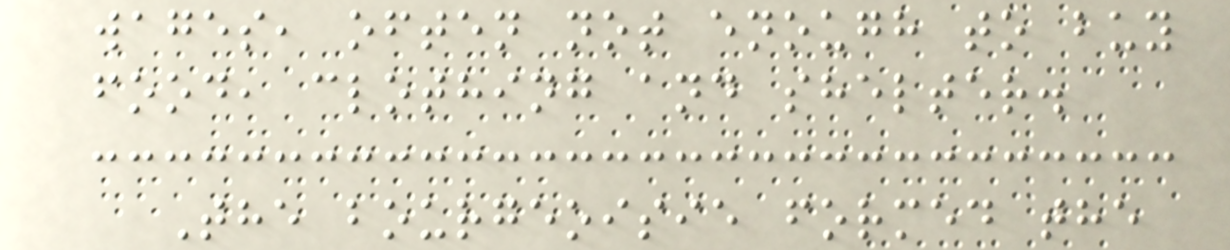wages, often not enough to buy
food, clothing and shelter.
The bourgeoisie formed the
